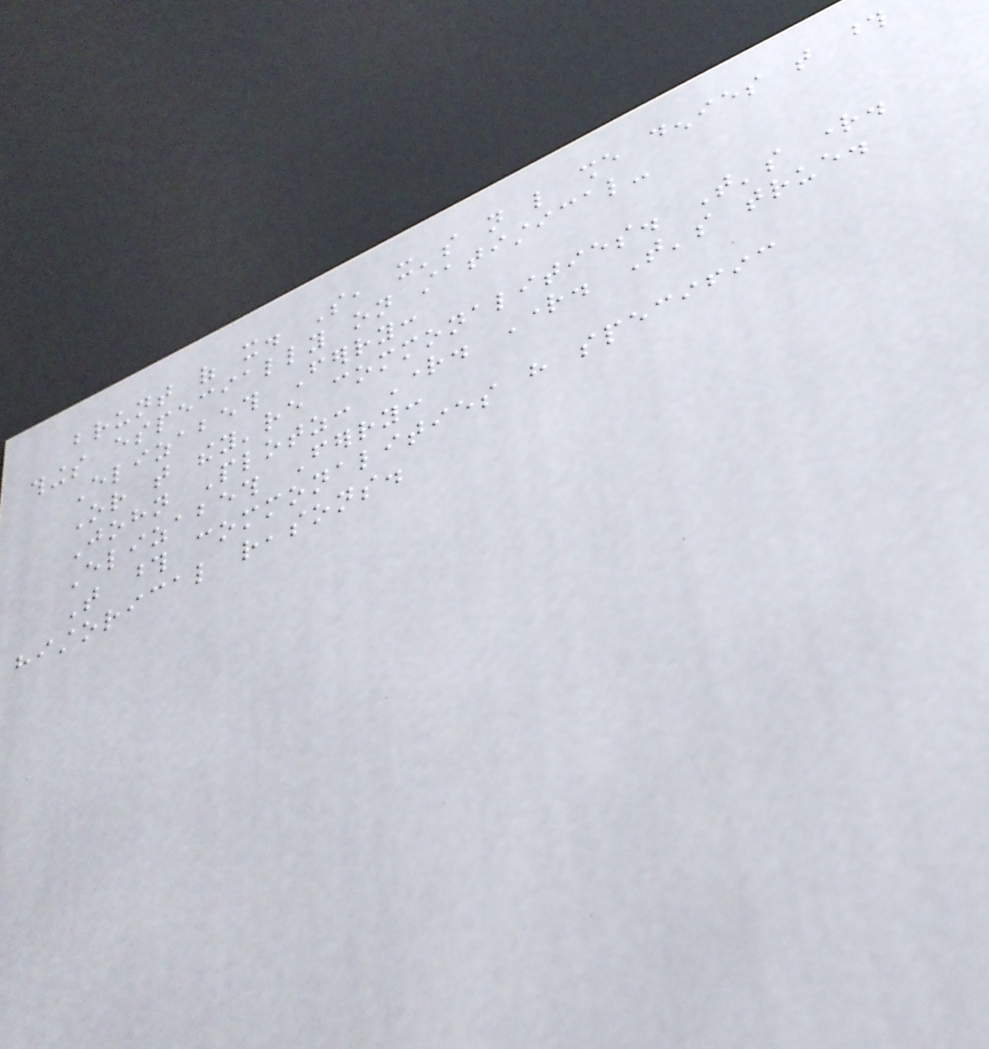brunt of it. So, it's not like she denies that those
things especially on statistical-
Elizabeth Ferry:
Or that they're commonalities. That's right.
John Plotz: Right. Right. That's true.
Elizabeth Ferry:
That those commonalities have specific
historical reasons.
